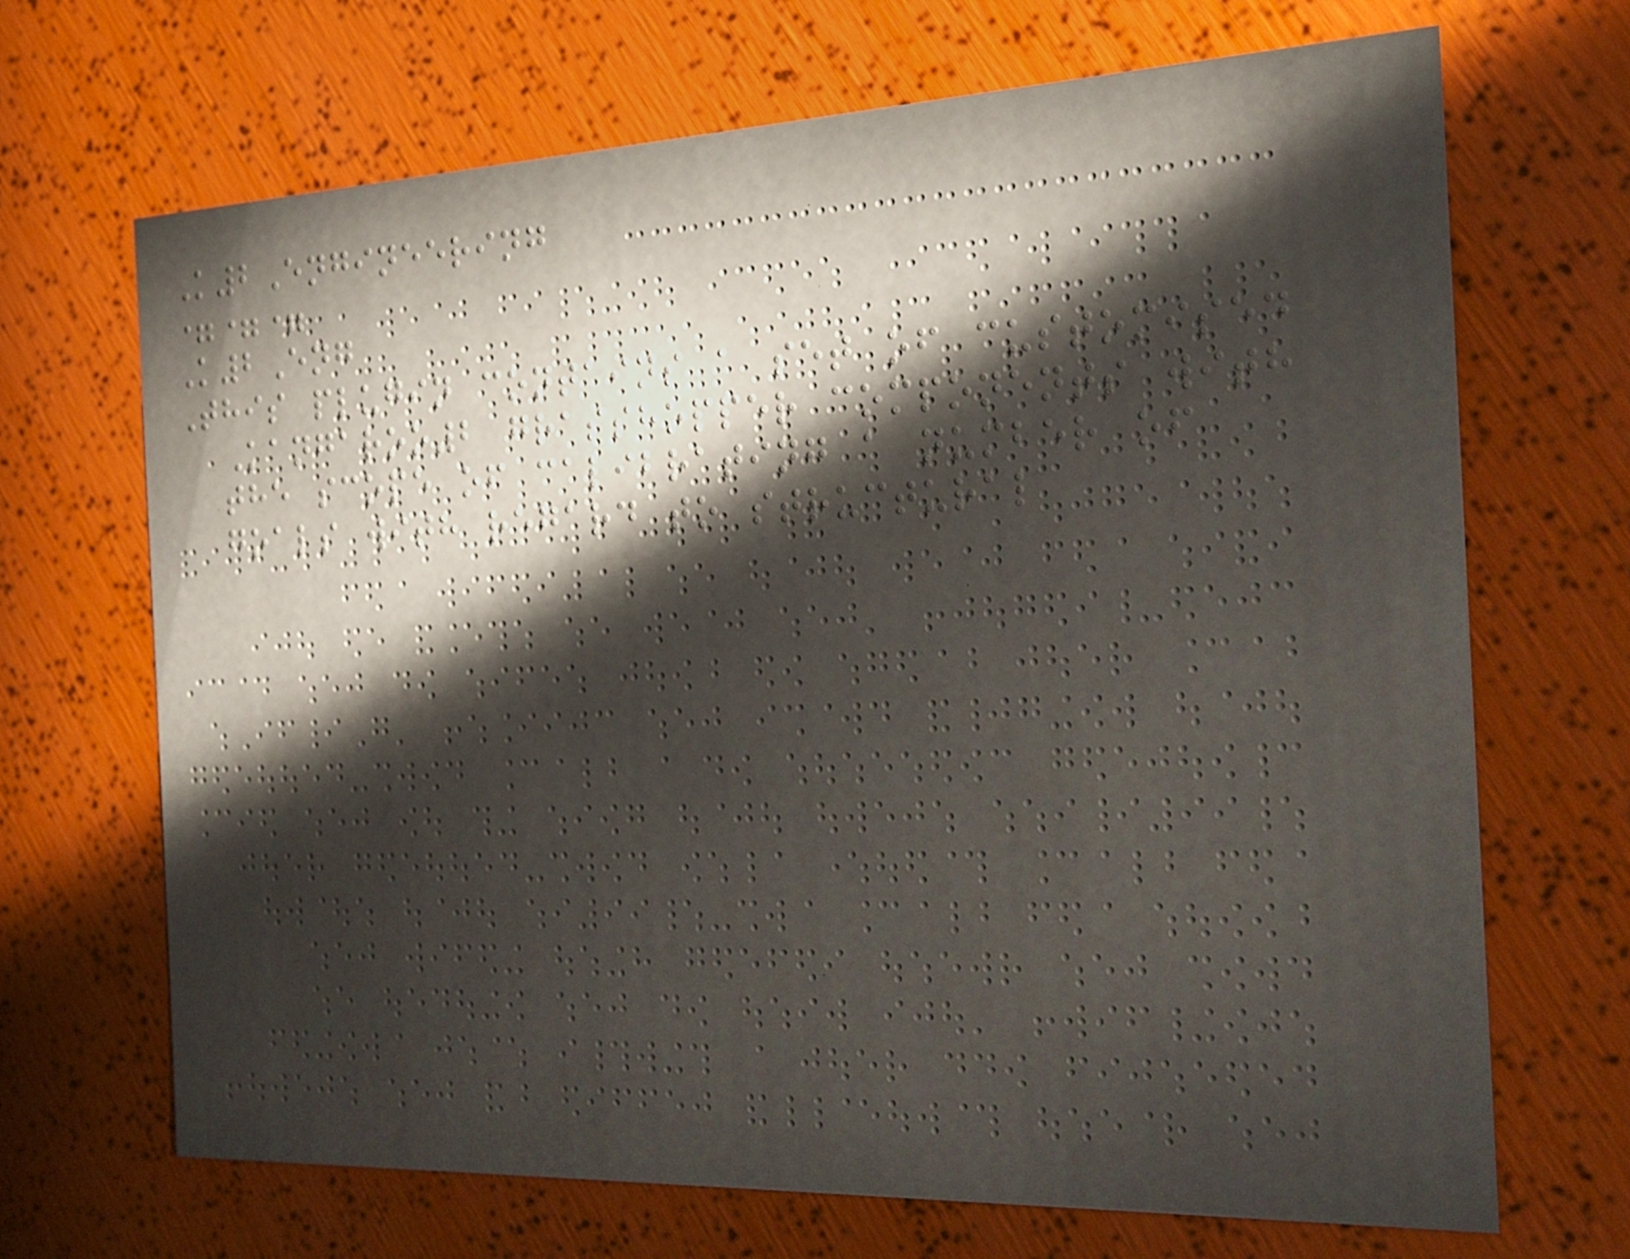K2Engineering
===
K2Eng
This plugin contains a set of customised
Kangaroo2 grasshopper components with
the scope of calibrating a number of
goals with regard to structural
